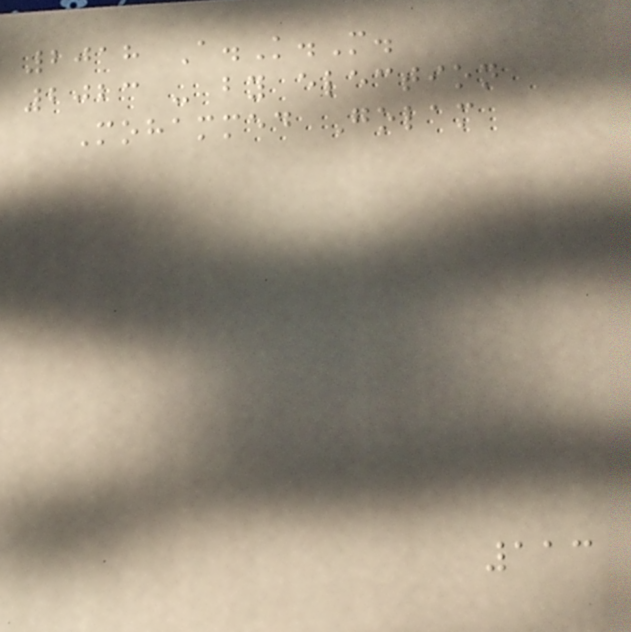2018 A.K.M.
2023 - by election
Mohammed Golam
113
